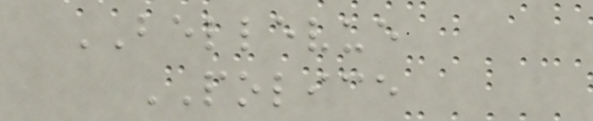BELLEVUE
POLICE
